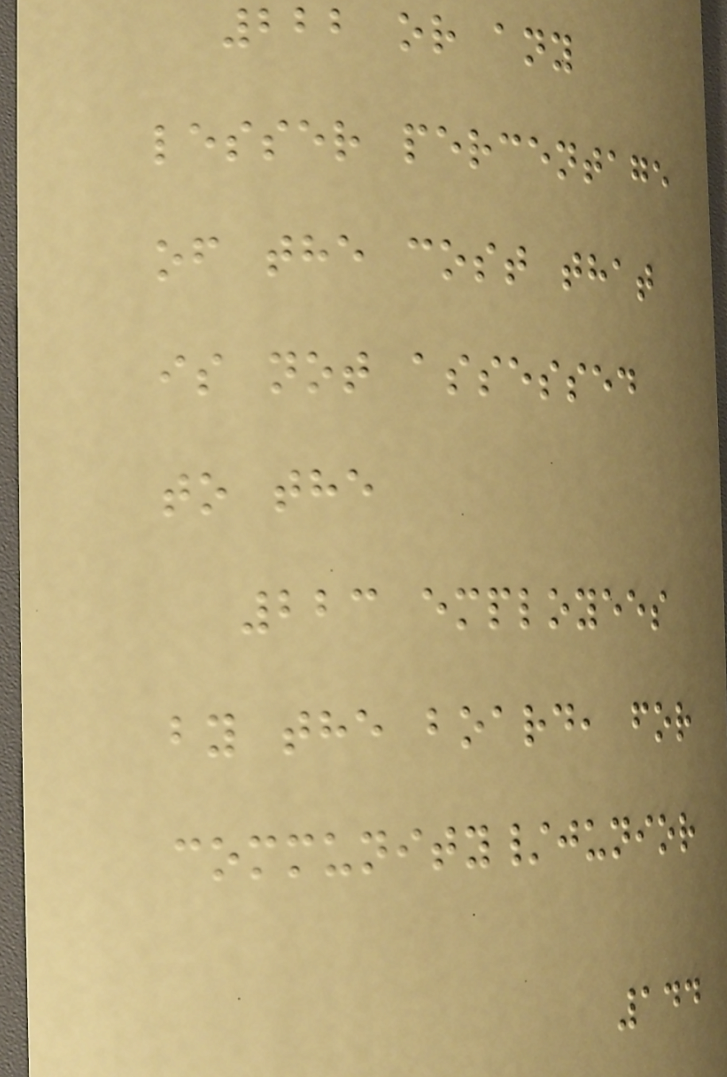222 or any
lesser percentage
of the cost that
is not assessed
to the
223 employees
by the board, for
community/junior
144
